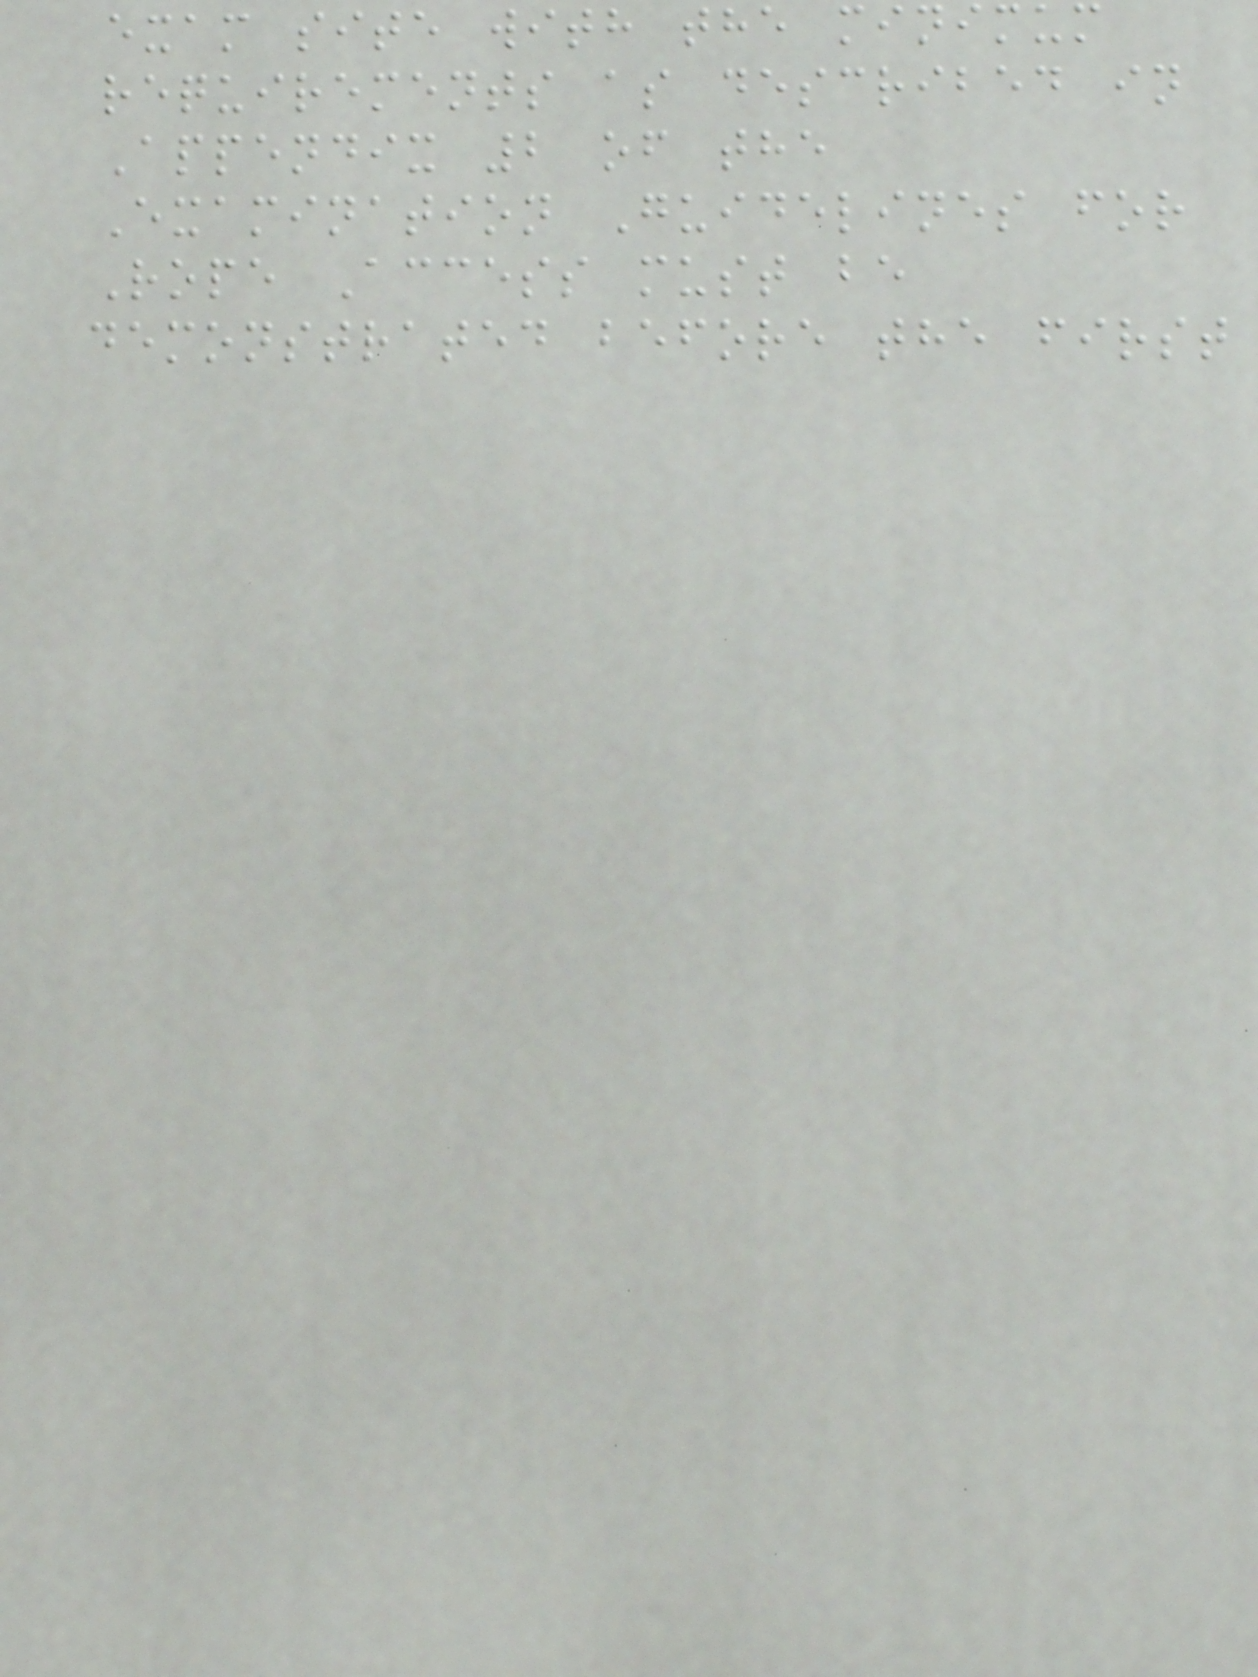exam site with the minimum
requirements as described in
Appendix 2 of the
Examination Guidelines for
Rope Access must be
demonstrated before the first
